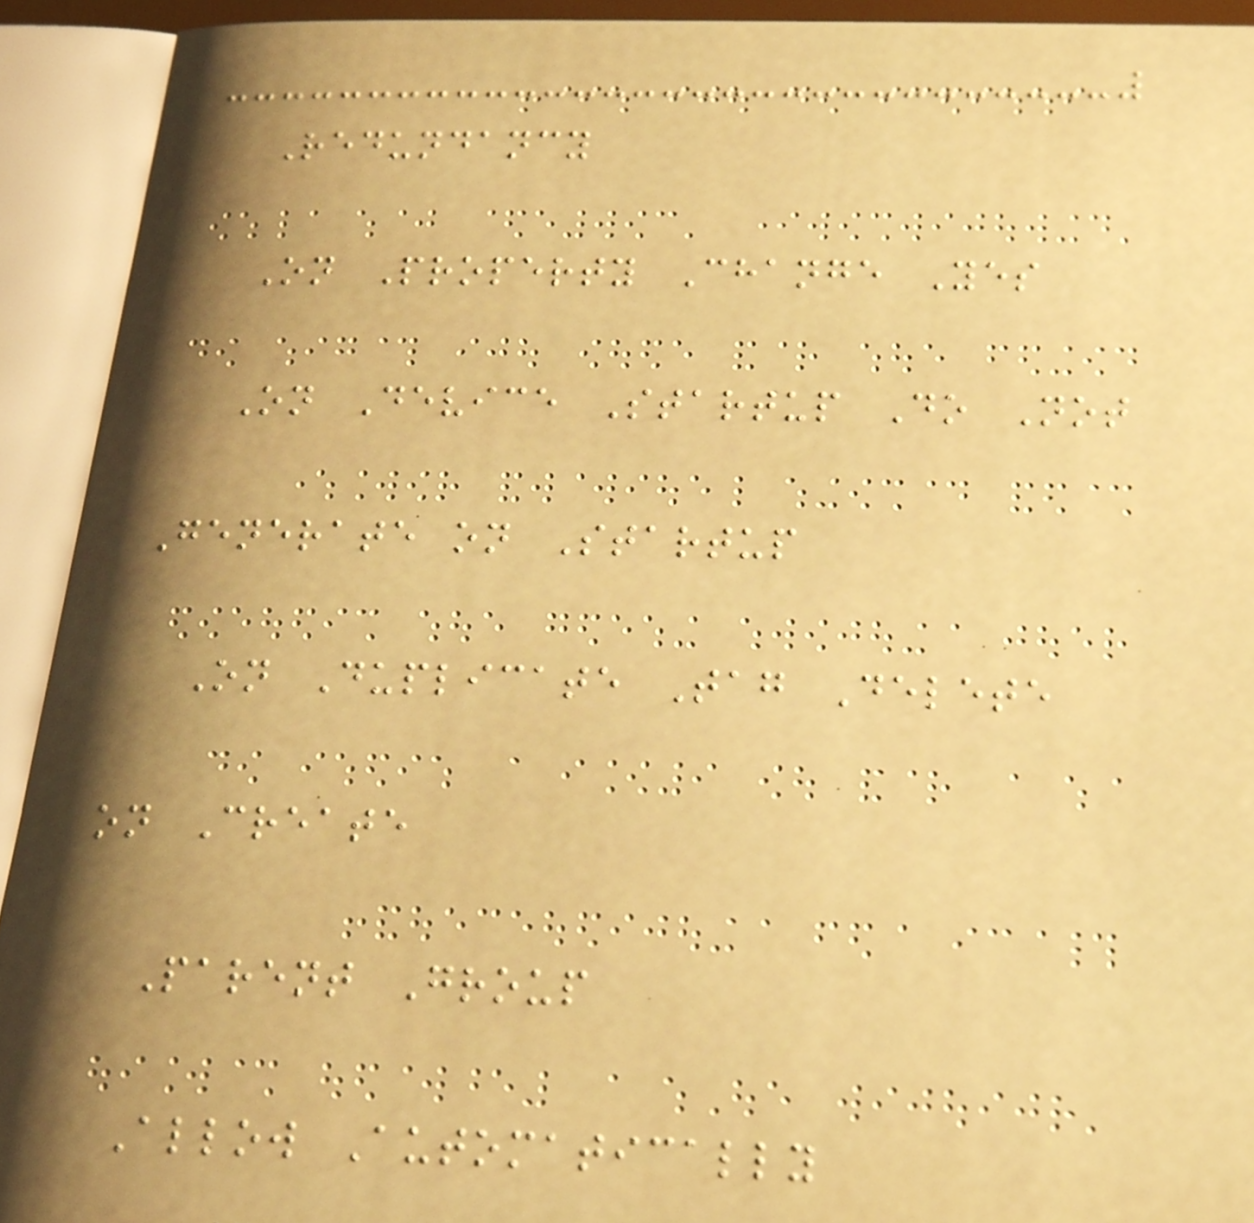Redundancy
On Property Change Yes
On Device Startup Do Not
Generate on Startup
On Duplicate Tag Delete
on Create
Parent Group
Allow Automatically
